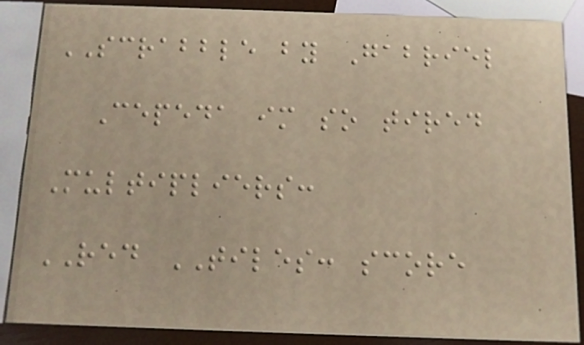SCRABBLE by Gabriel
Cepeda im so tired
Multipliers:
RED TILES: score
